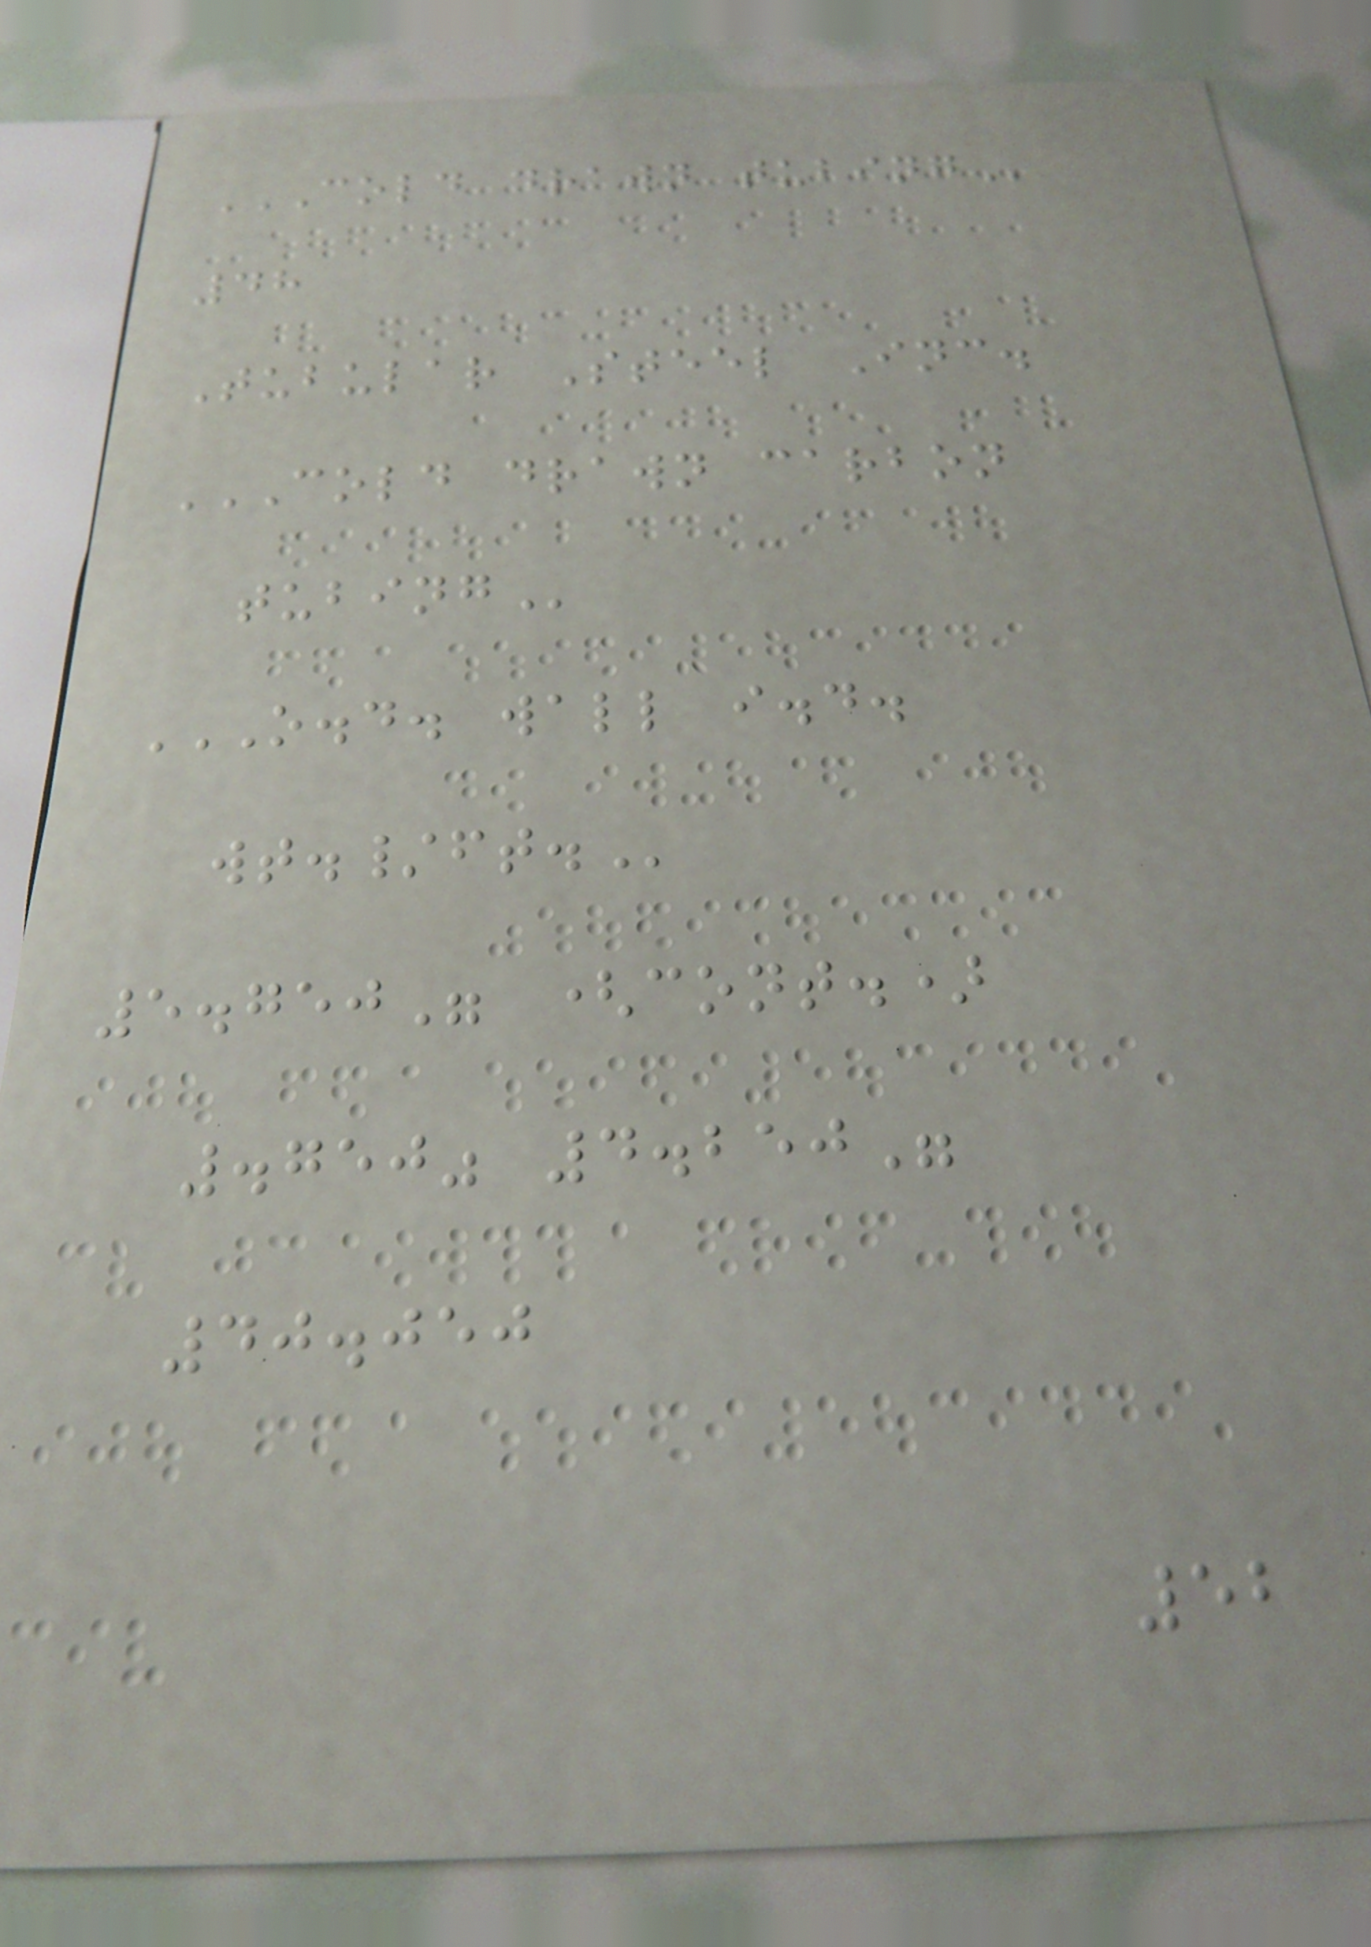COLD DRAWN TUBING
48
Tubular Steel Inc.
COLD DRAWN CARBON
TUBING
O.D. WALL I.D.
WT./FT.
5.750" (cont.)
.750" 4.250"
40.050
52
